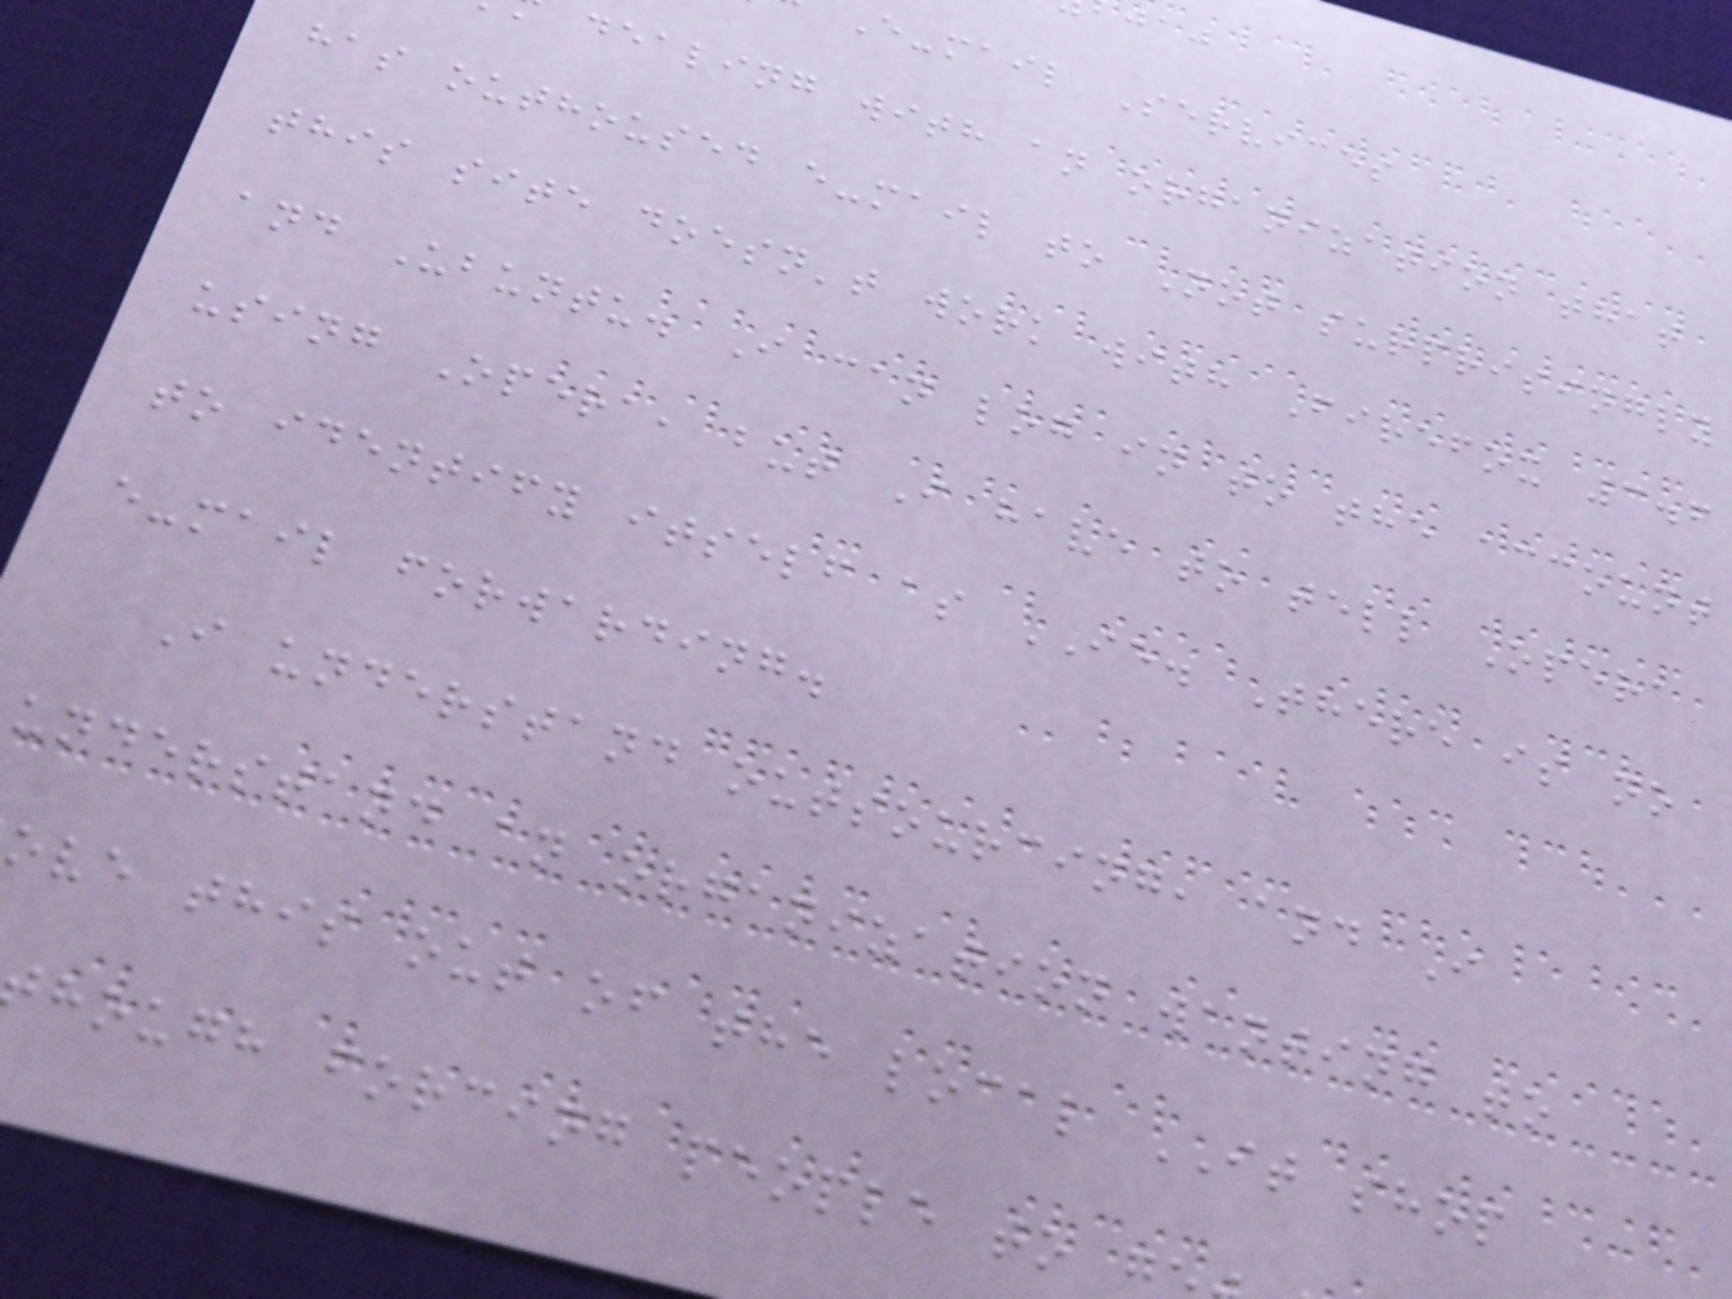E-mail Services
dealing with an organization that
has outhoused e-mail to Not surprisingly
this site doesn't work with Firefox 3.6
and Ubuntu. I can log in to the account
using Opera, but I have to tell Opera
to identify itself as IE. There is no
e-mail forwarding.
I understand outsourcing, and I
understand an organization wanting to
ove this out of the local IT shop
hough forcing people to g
